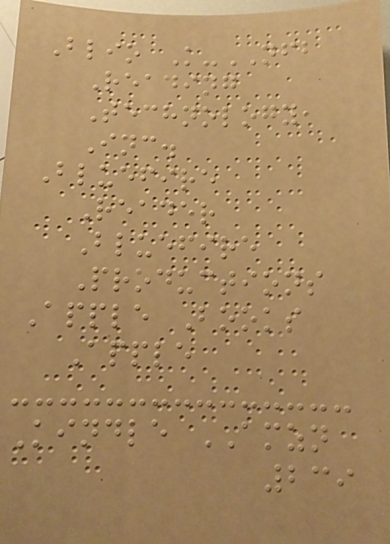Blio K-NFB
Reading
Technology,
Inc.
Bluefire
Reader
Bluefire
Productions
Apple Books
Apple
Kindle AMZN
239
